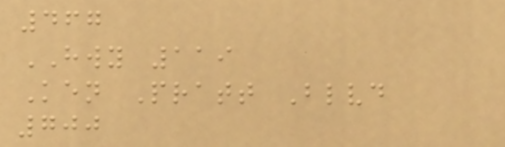467
HWY 119
Ken Pratt Blvd
700
